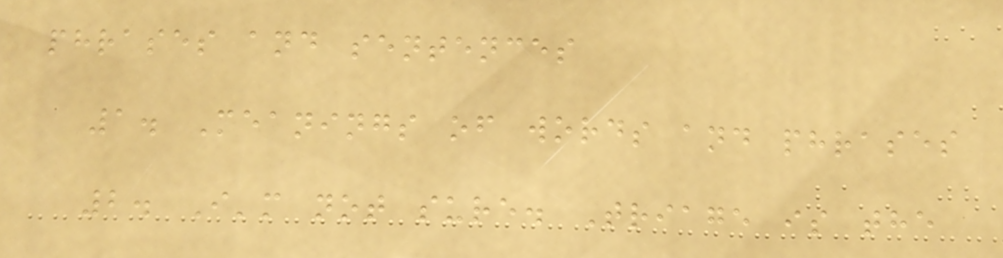phrases and sentences
1. Meanings of words and phrases
2. I'm not sure. Triage is the
